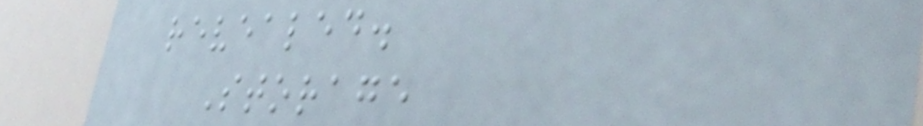revealed.
Storage
